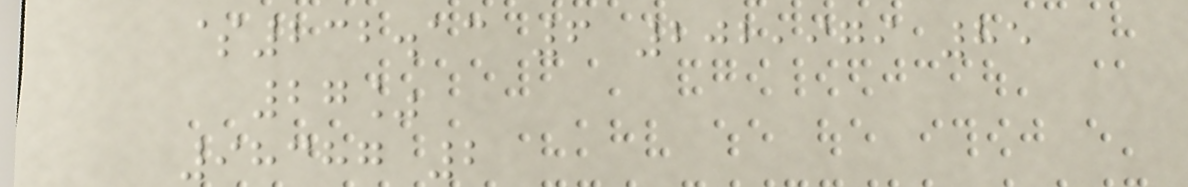$232.13 6 202,979 85
27%
98387 2
